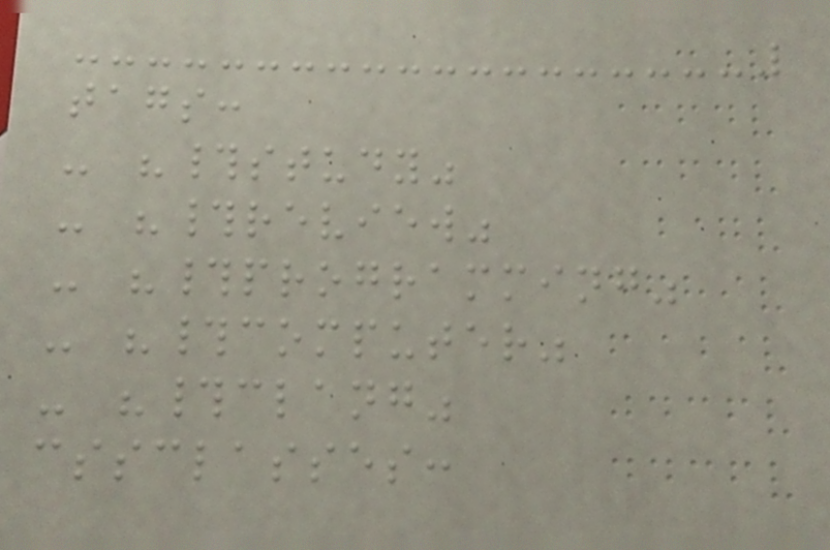tags:
- "#study"
- "#review"
- "#programming"
- "#computer"
- "#clang"
cssclasses:
